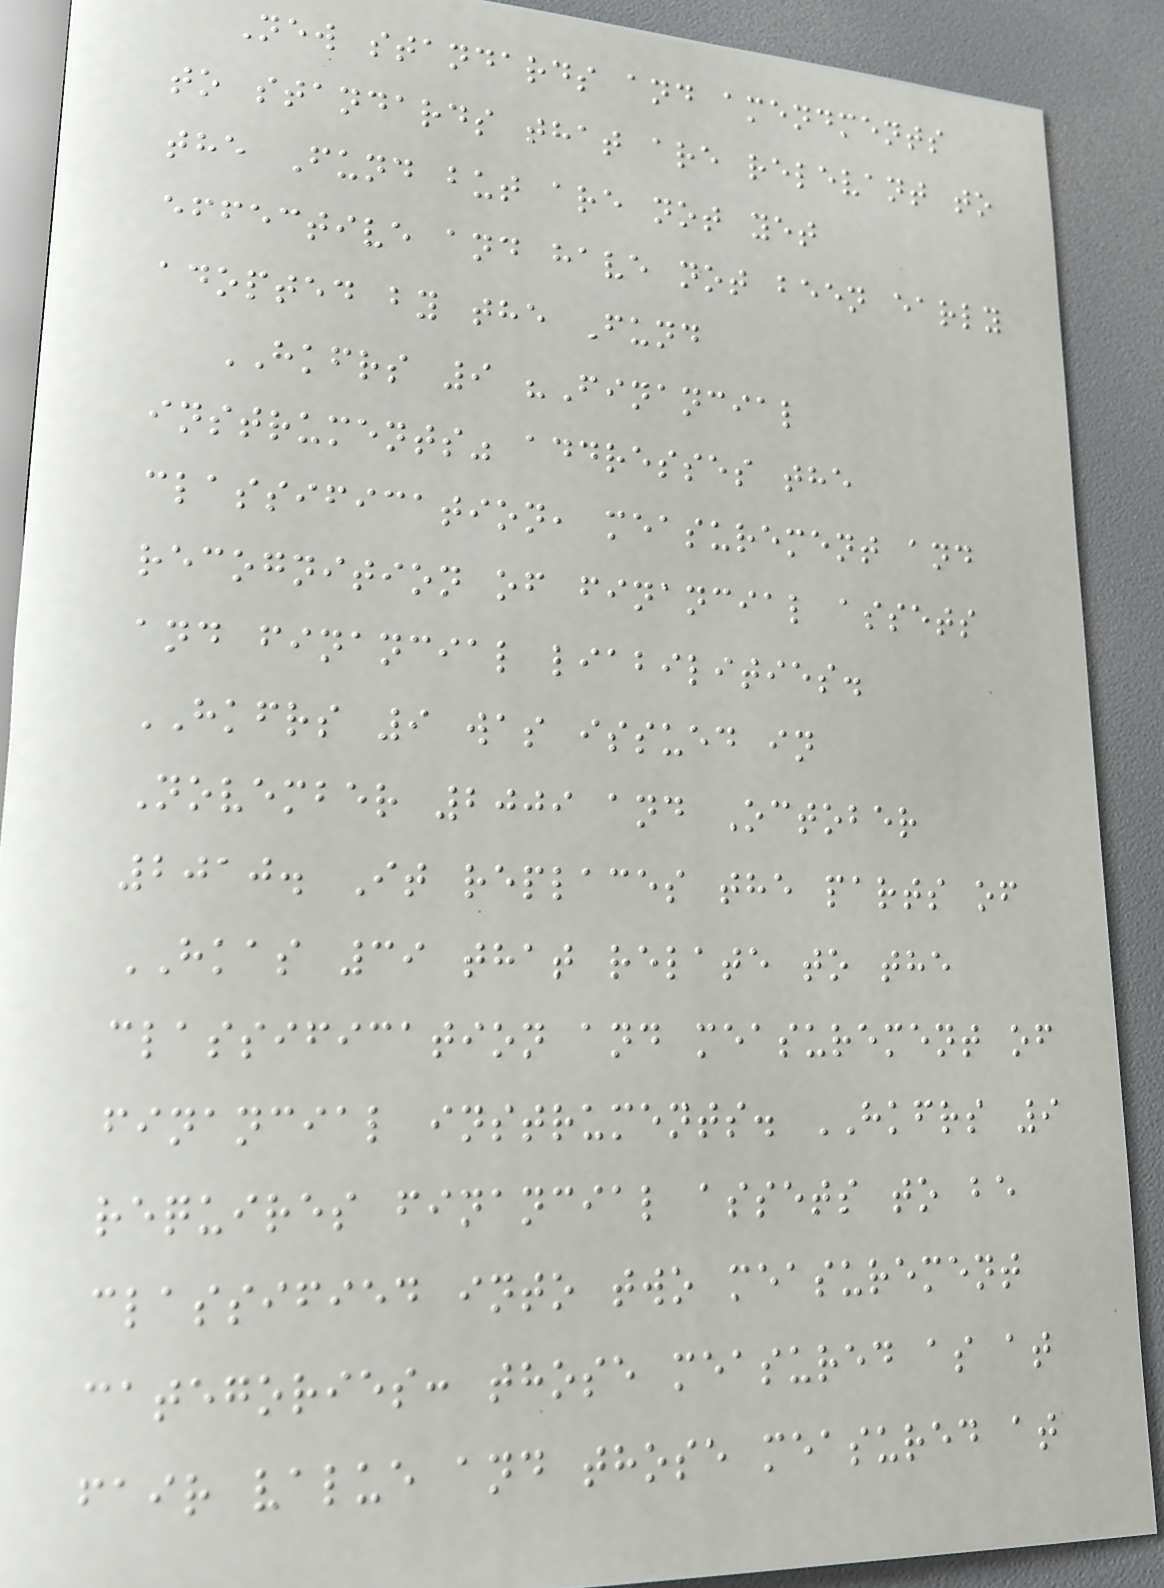New standards and amendments
to standards that are relevant to
the Fund but are not yet
effective and have not been early
adopted by the Fund
HKFRS 9 "Financial
instruments" addresses the
classification, measurement and
recognition of financial assets
and financial liabilities.
HKFRS 9 was issued in
November 2009 and October
2010. It replaces the parts of
HKAS 39 that relate to the
classification and measurement of
financial instruments. HKFRS 9
requires financial assets to be
classified into two measurement
categories: those measured as at
fair value and those measured at
